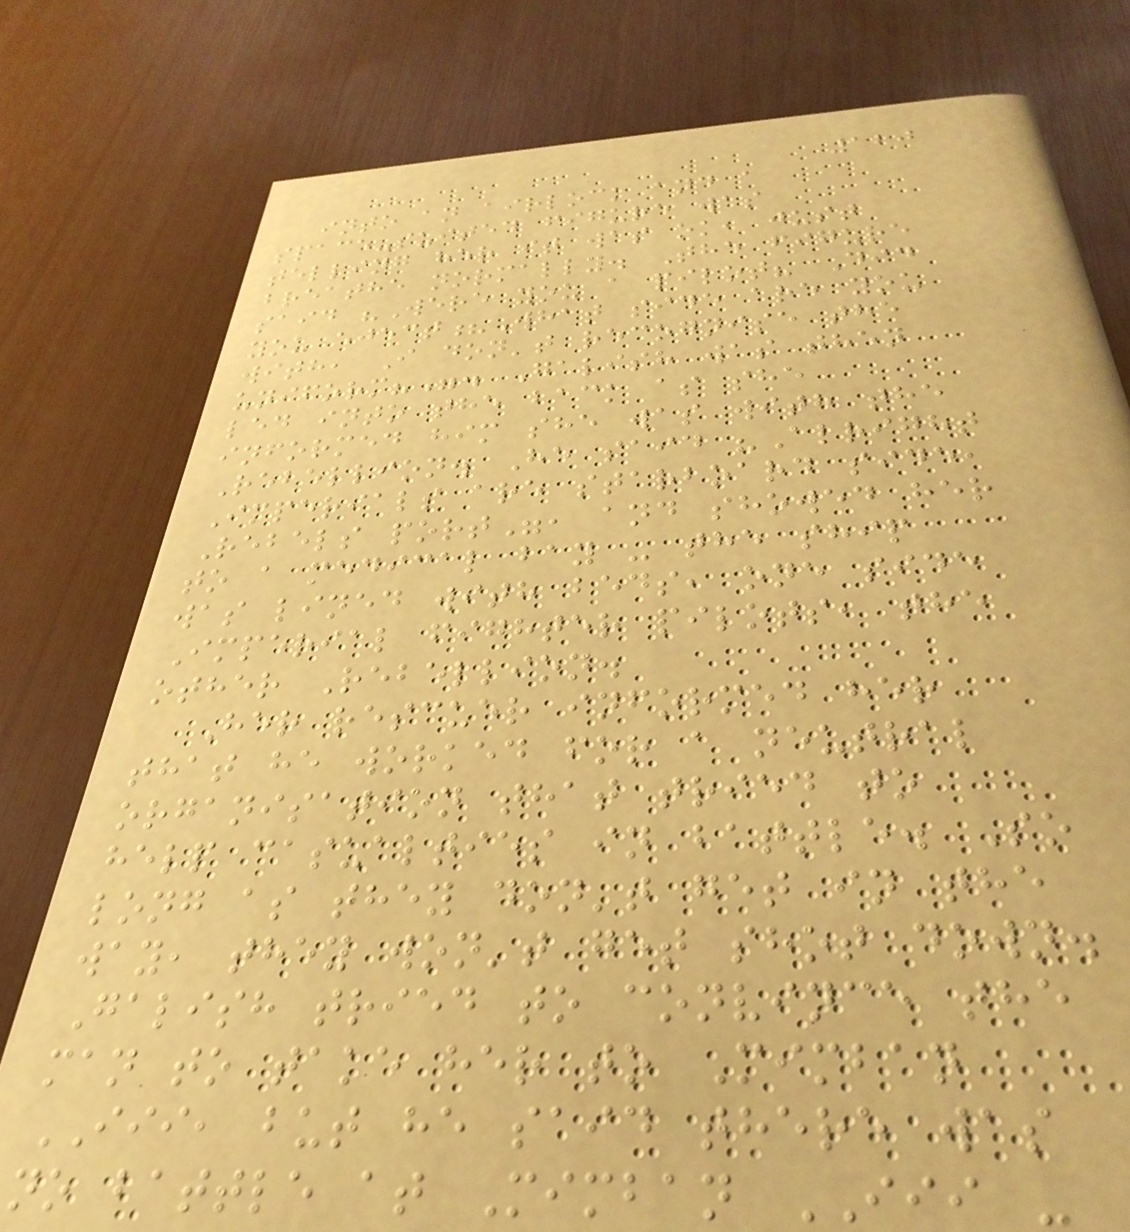120
into an airlock and a
space-suited figure was
telling her it was ok, just
breathe normally. The figure
said "Were you a pilot? Did
you eject?What side are you
with, I don't recognise the
uniform?". Galish was then
led into the back as she
informed him she was with the
Rebellion. He said "Alright
Imperials are starboard side,
Rebels port", and showed her
to a medical bay - the ship
was lined with beds, one side
Imperial fighter pilots, the
other Rebellion.
Her rescuer informed her
that he worked for a neutral
organisation that tried to
help casualties in battle. So
long as they don't get in the
way, they won't get shot down.
Galish tried to convince the
man to take her to Mimban
III, but he said there was
no battle at Mimban III -
